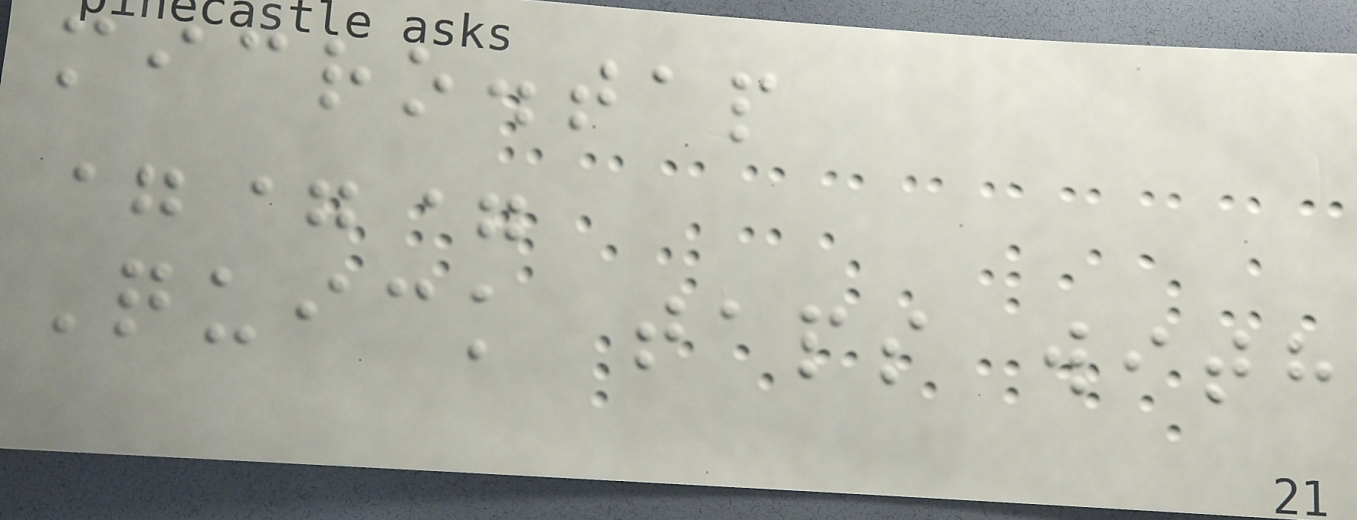micro.tap
===
Quick taps with
